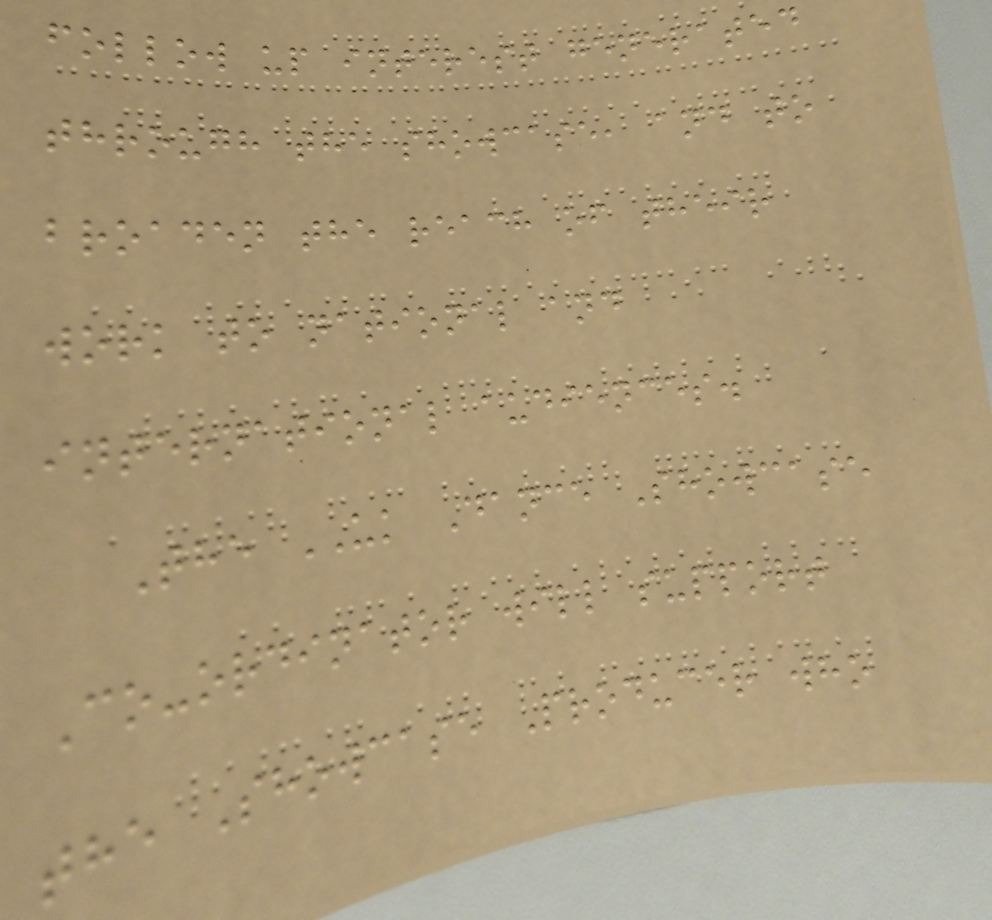follow up interest generated
through the showcase, and to
broaden the reach of their
work to national and
international audiences.
The UK Dance Showcase
Co-ordinator will support
the Showcase Producer who
